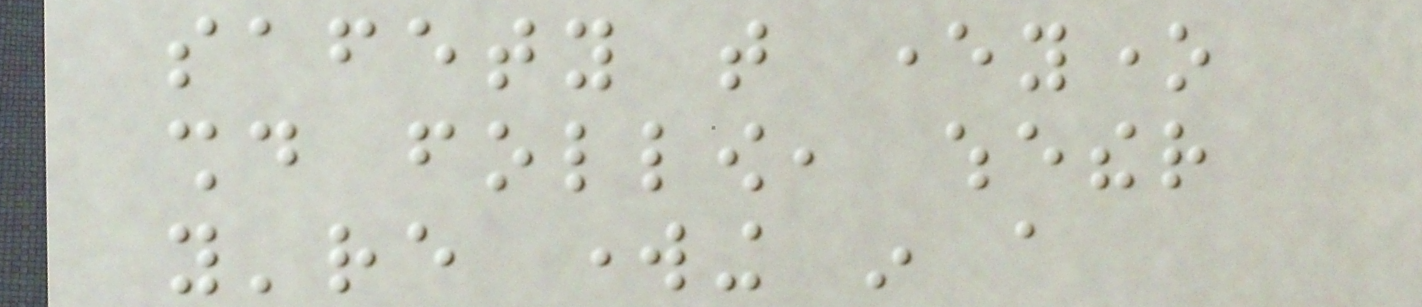safety that everyone
should follow, whether
you're working in a
